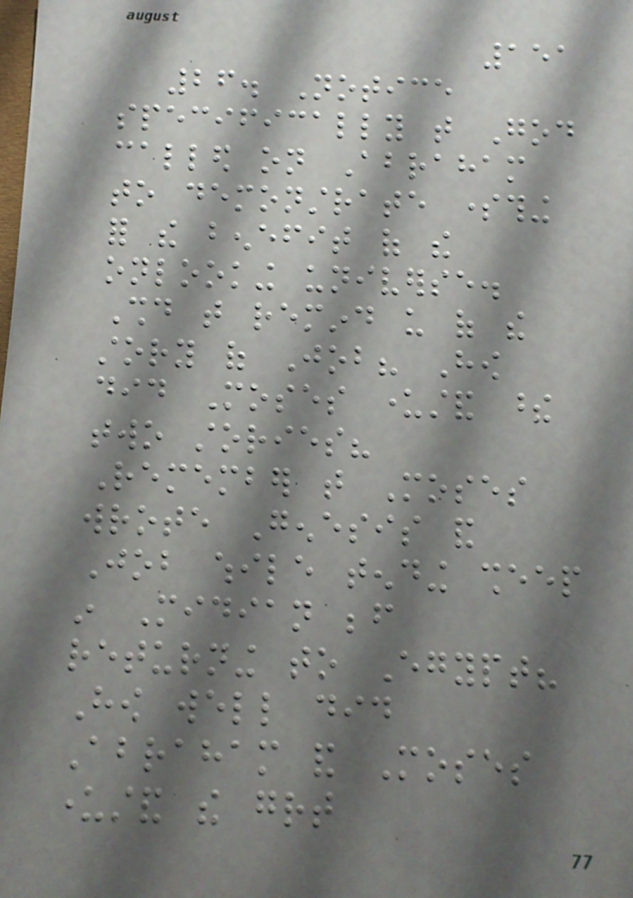151
26. Notice
specifically that God
called on Abraham
to demonstrate something
for the benefit of the
onlooking universe.
Should that remind us of the
story of Job? How
did Moses understand these
two stories?
Remember that Moses
wrote Genesis and
Job while tending sheep
in Midian before
returning to Egypt?
How well did
Abraham and Moses
understand the great
